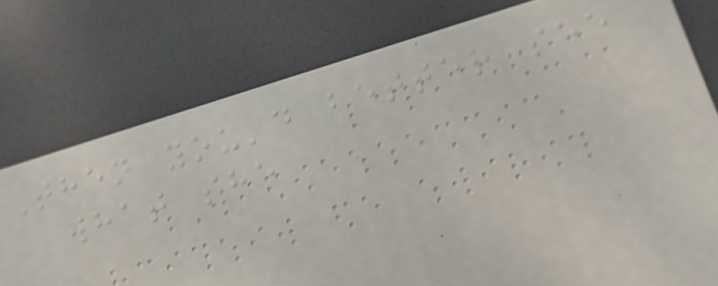Then you'd better see
what she
